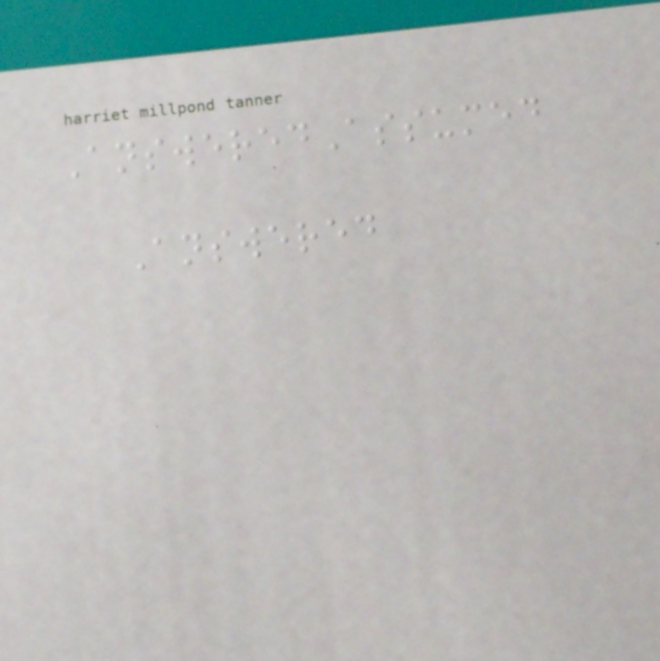AnsweredAssumed
Answered
